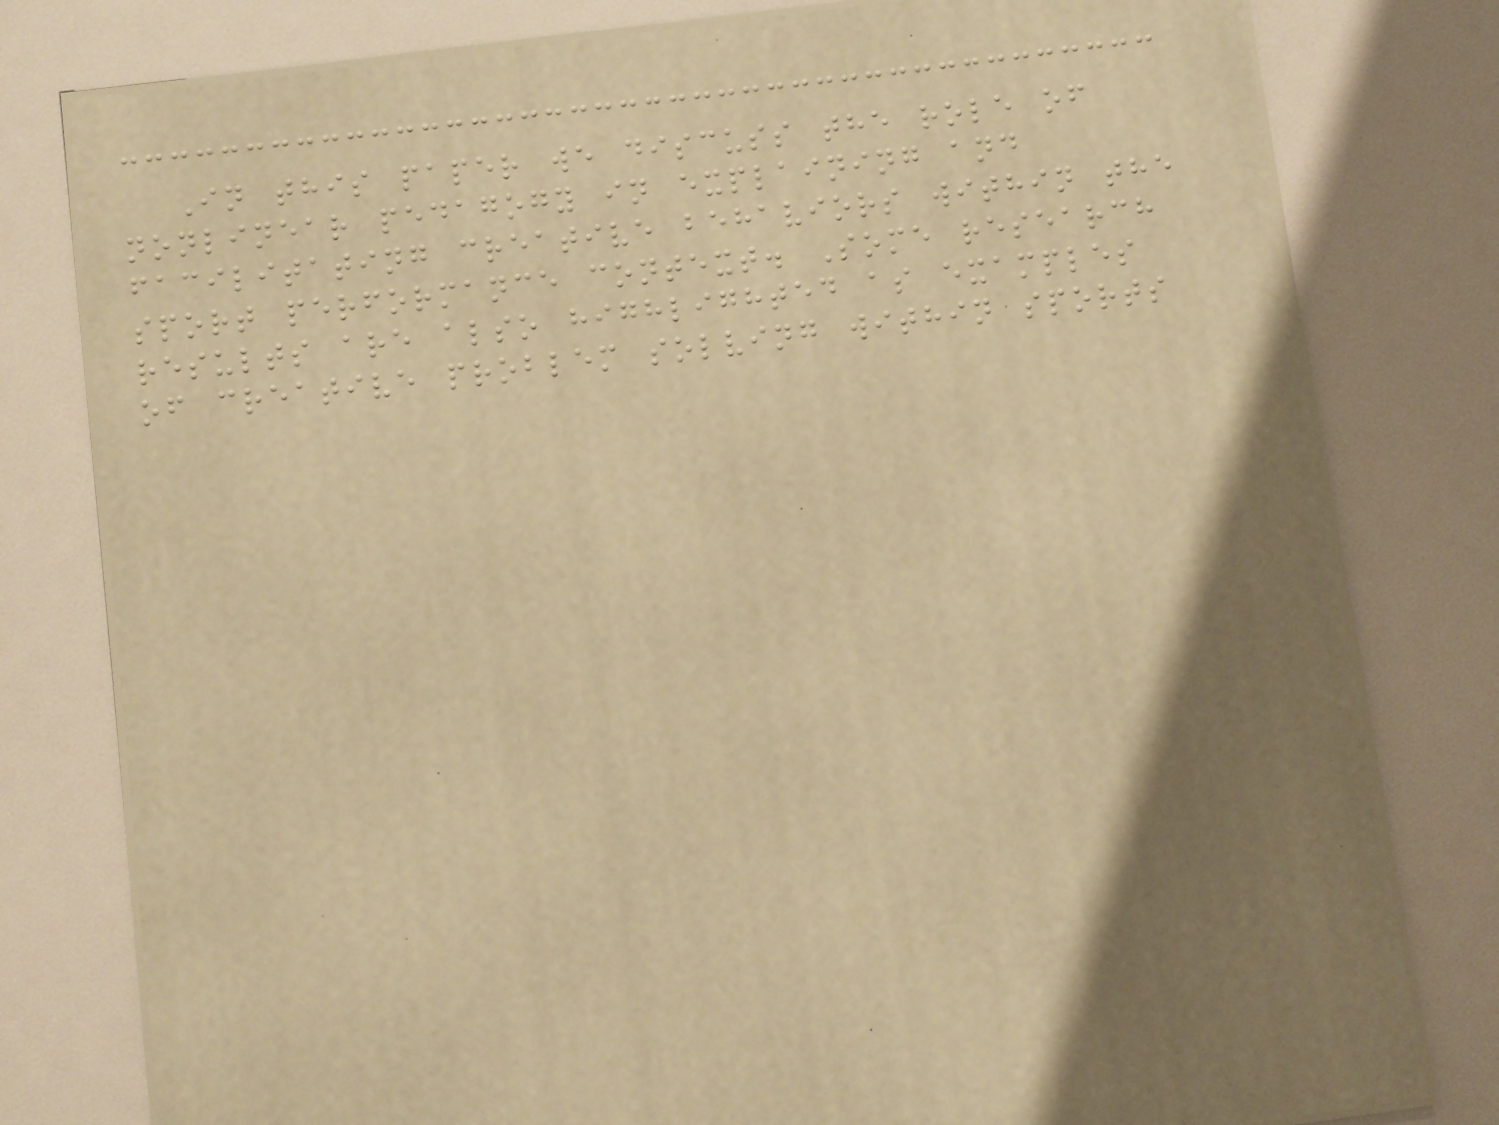In this paper we discuss the role of
nonlinear pedagogy in explaining and
facilitating creative behaviors within the
sport performance context. Some research
results are also highlighted as examples
of creative problem solving within sports
